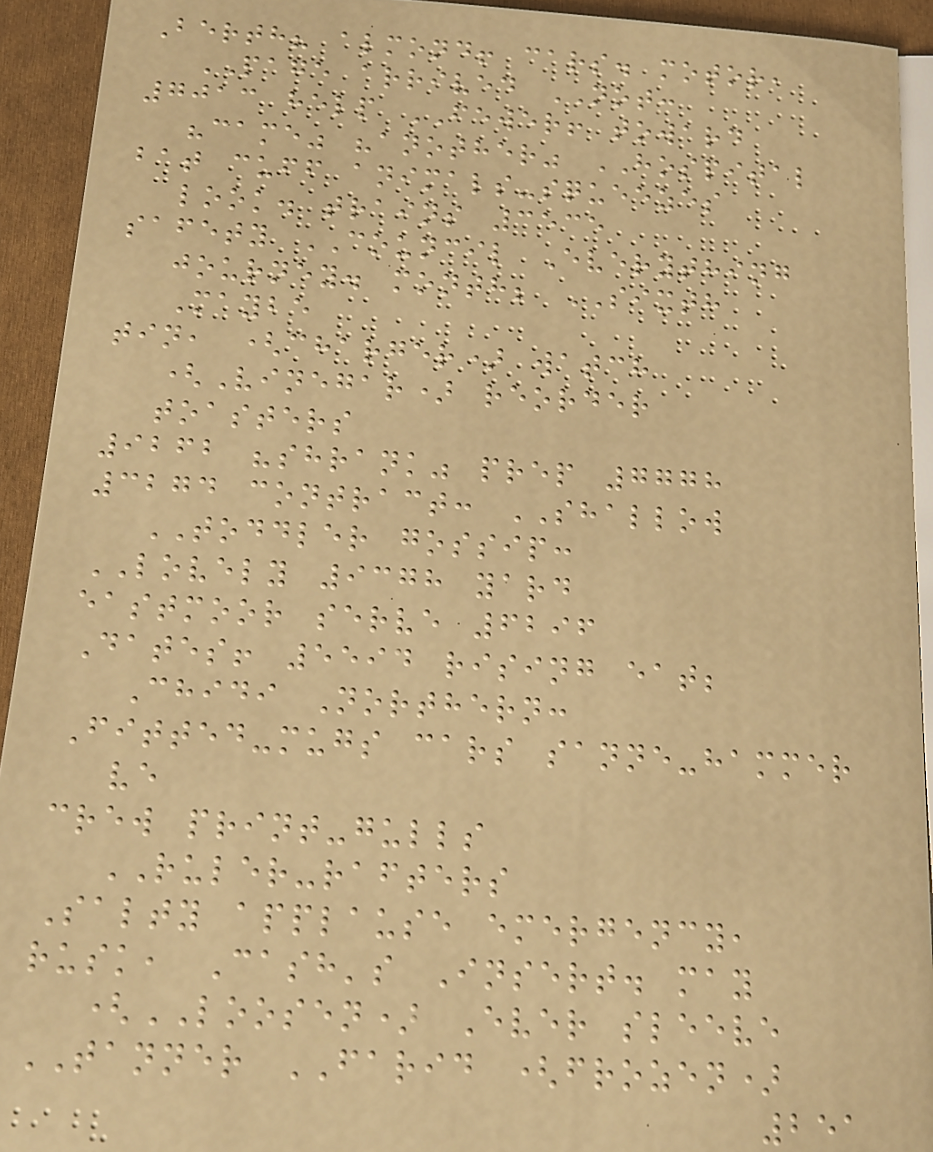Berth? almond! cars. motor,
PAGE arrived NOT:
7013 help FEWER! toward
"came" "another" HOSPITAL
bat cuff animals-squeezes
look. trains 3535
safety COUNCIL Everything
journey. month; SIXTH
Maybe
tin, (charger) watch
(Vinegar) reorder
toasters
9262 "shrank" prep 7778
3274 contract: SHALLOW
TODDLER gossip:
LOVELY 9378 yard
eastmoor serve 6296
Dates! 5594 rising eat;
Chidi Northern:
Fitted-mugs cars sanne-hammer
ve
crew print-gulls
RULER-rafters
Salty applause emergency,
rusk, Cash's Insert. may
(LOOSEN) Ever sleeve
TANNER FARID (frozen)
251
